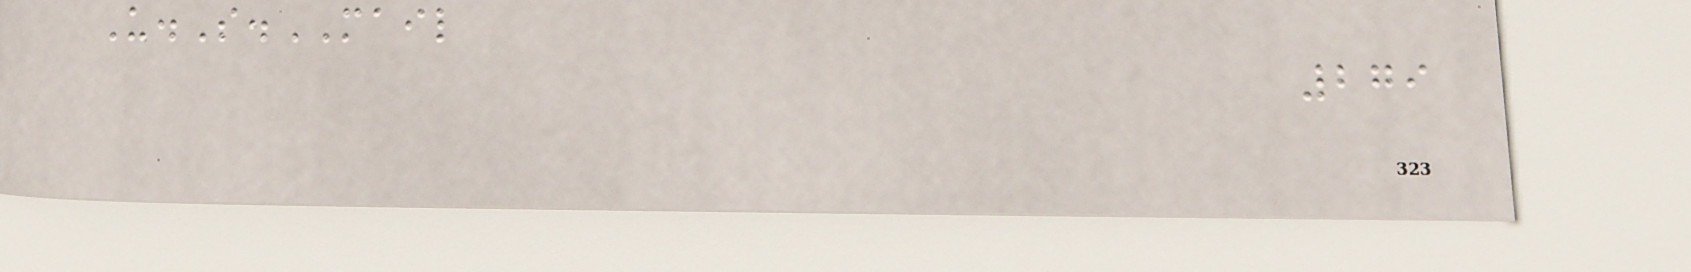U.S.MAIL
279
